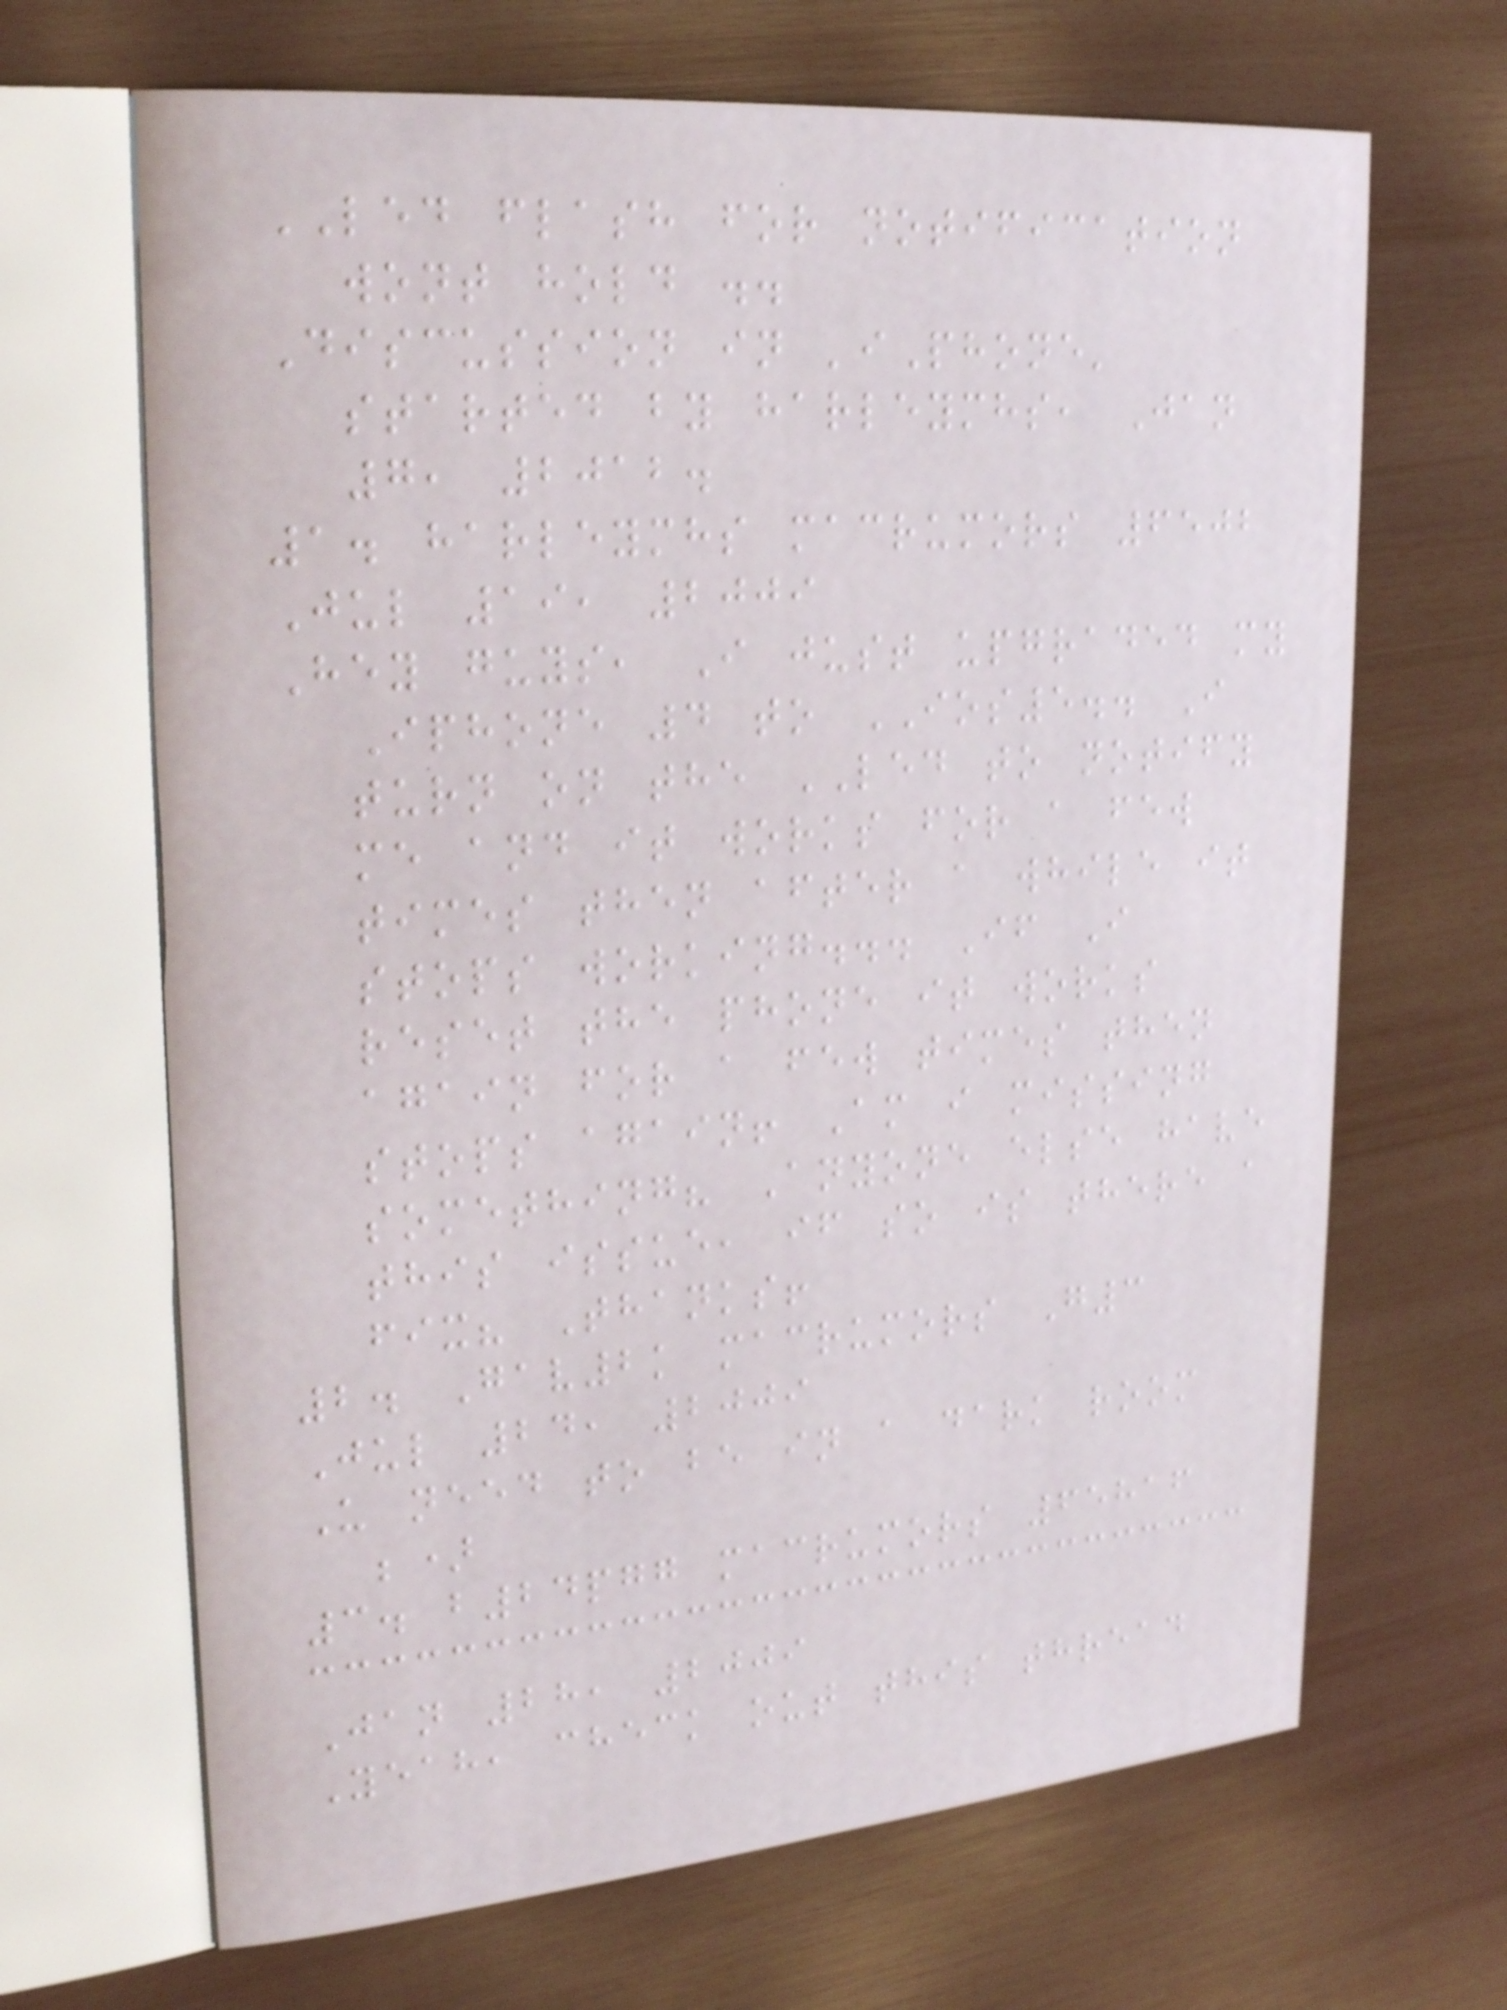LED flash for notification
wont hold ..
Discussion in 'iPhone'
started by harleymhs, Jan
7, 2012.
1. harleymhs macrumors 6502
Jul 19, 2009
Hey guys, I just upgraded my
Iphone 4 to IOS5.. I
turn on the LED to notify
me and it works for a few
times then after a while it
stops working... If I
reset the phone it works
again for a few times then
stops again! Am i missing
something? Anyone else have
this issue, if so is there a
fix? Thanks!
2. Gav2k macrumors G3
Jul 24, 2009
U need to be in a dark room
;)
3. b24pgg macrumors 65816
Jan 28, 2009
Yeah, check out this thread
